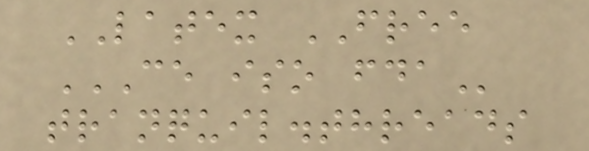LATEX FREE
CE ISO FDA
tranquil.threads
